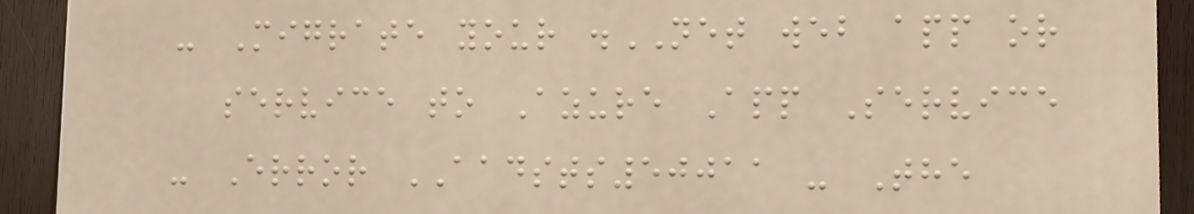- Migrate your .NET web app or
service to Azure App Service
- Error AADSTS50011 - The
